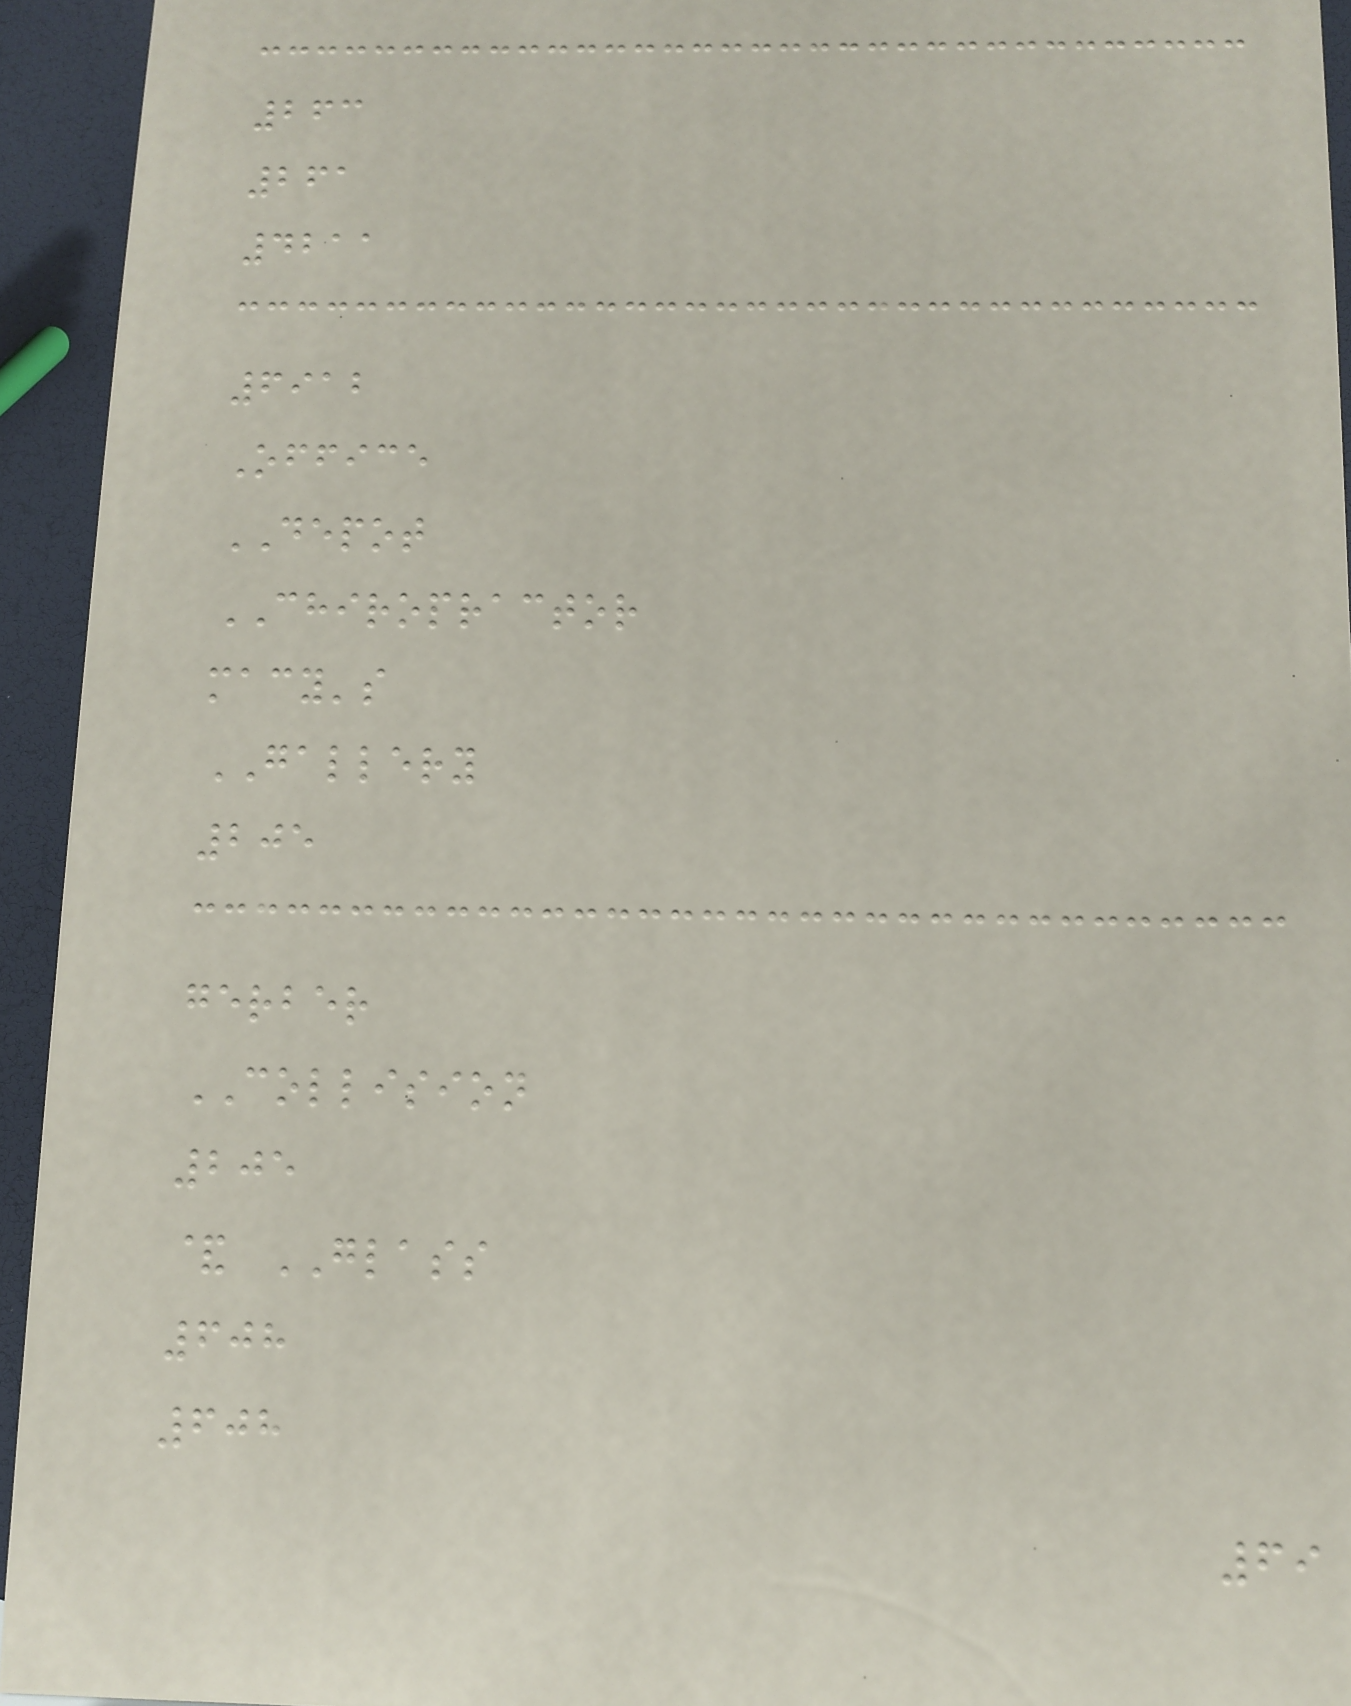263
261
4211
6912
Office
DEPOT
CHIROPRACTOR
macy's
GALLERY
205
gerber
COLLISION
205
& GLASS
608
608
69
